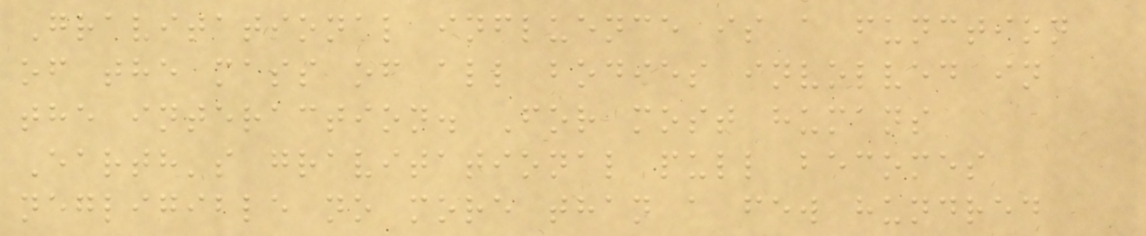Gravitational influence is a function
of the mass of all bodies involved in
the interaction. For most humans
Earth's gravitational pull becomes
negligible no more than a few hundred
